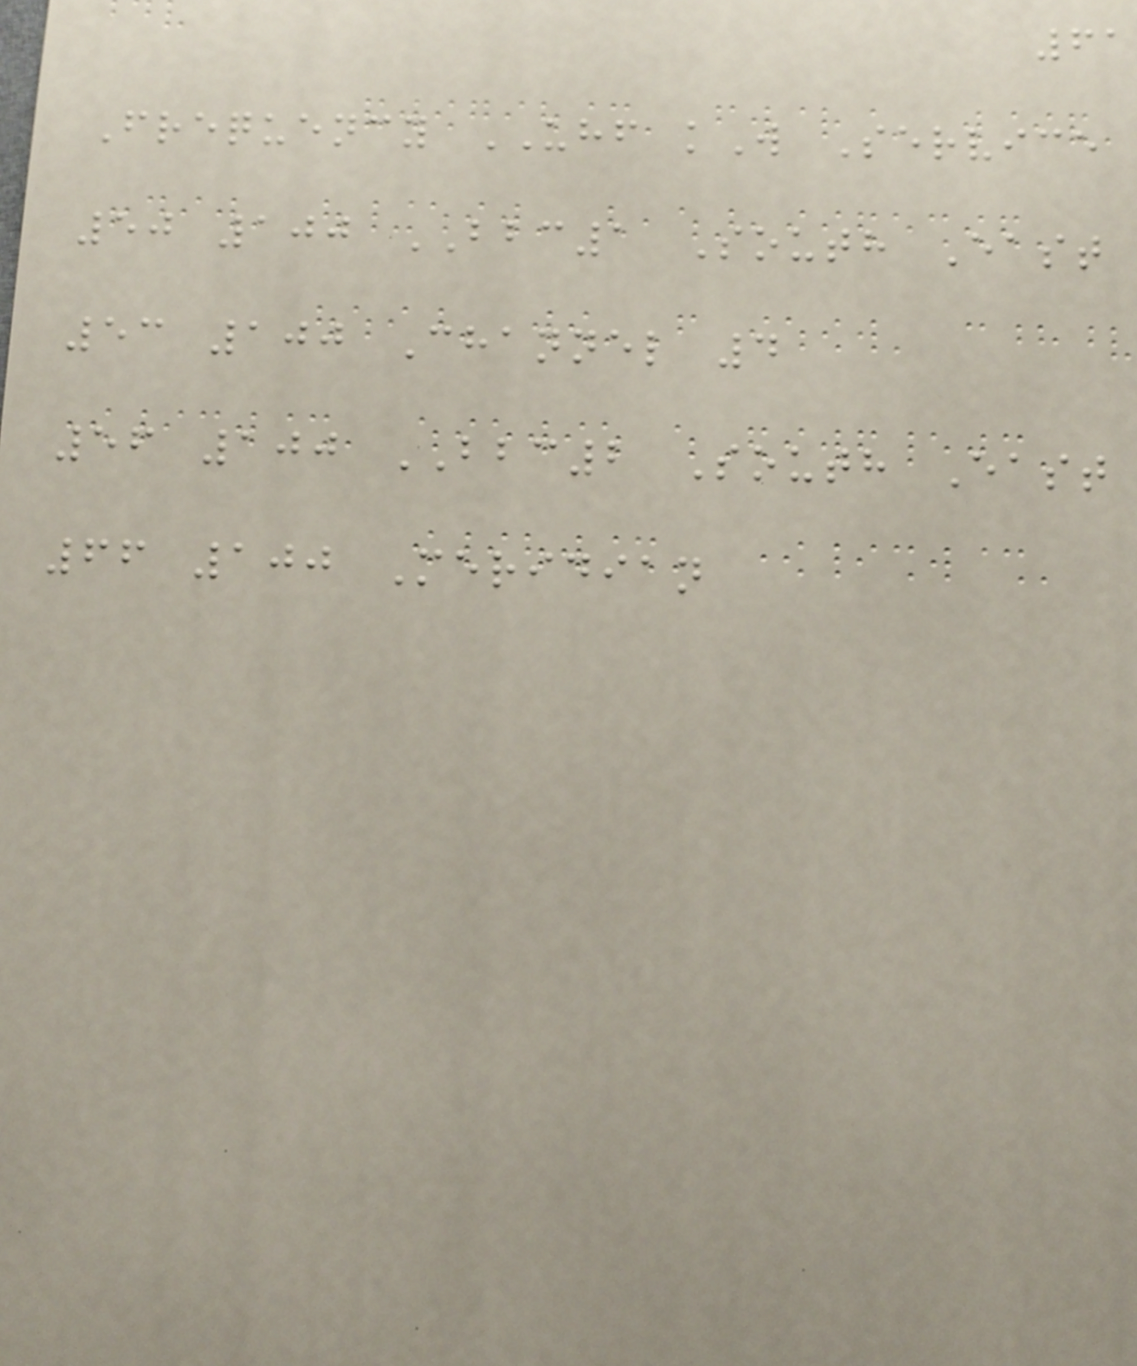61
Frequency UHF kW Service
50 100 BBC1 South East
53 100 Channel 4
56 100 BBC2 South East
66 100 Meridian
